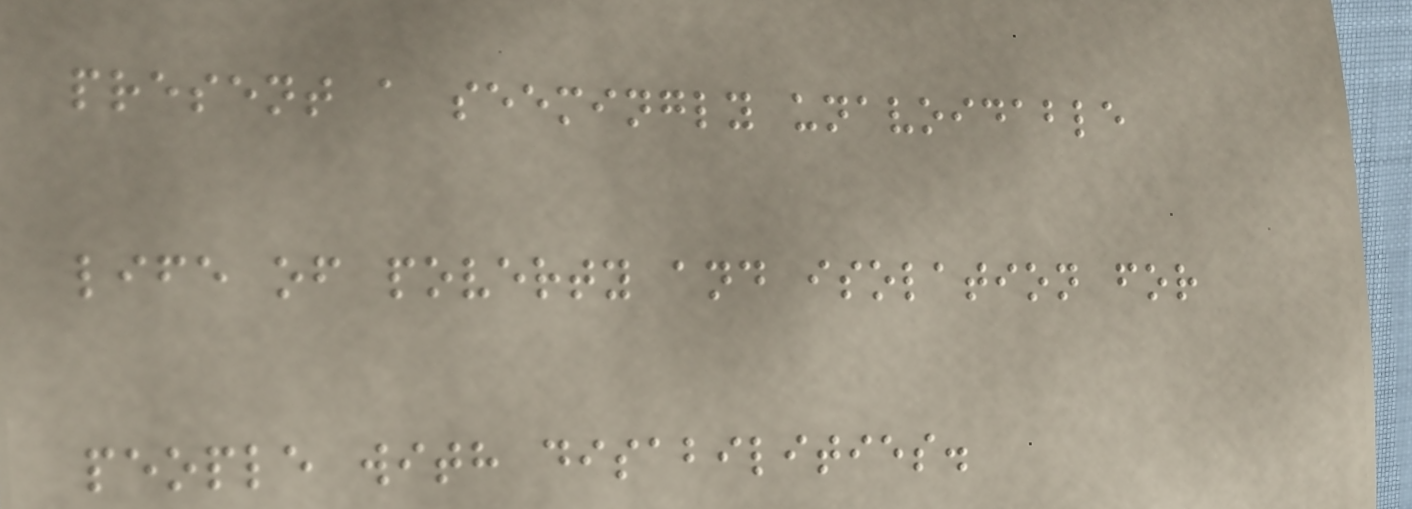present a seemingly unavoidable
life of poverty and isolation for
people with disabilities.
